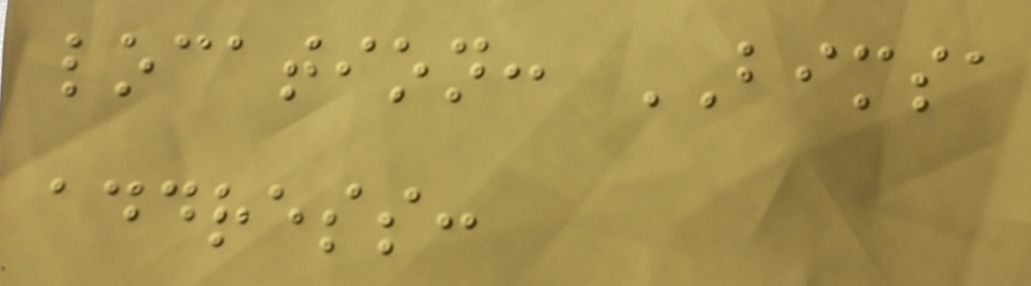location: BIMSA
address:
